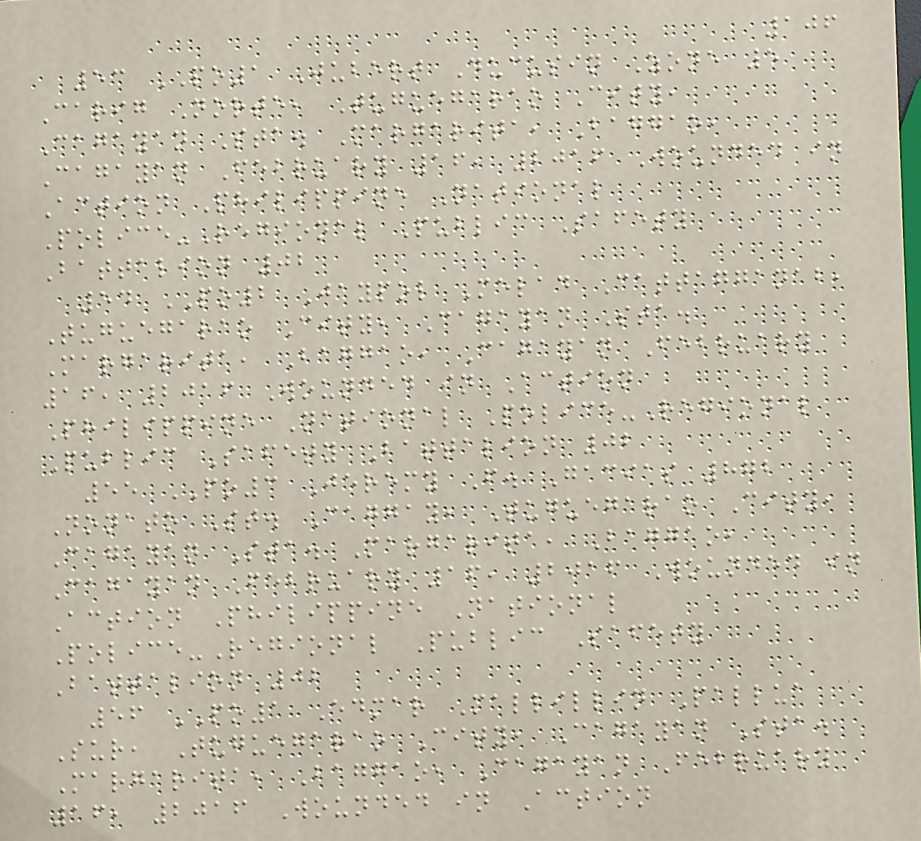106
53 PO1 Jubert Ducusin Zone 5
Carig Norte, Tuguegarao City,
Cagayan Sta. Margarita, Baggao,
Cagayan February 16, 2016 Wounded in
Action Philippine National
Police-Regional Public Safety
Battalion 02
54 PO2 Jaypol Melad Cattagganab,
Tuguegarao City, Cagayan Sta.
Margarita, Baggao, Cagayan February
16, 2016 Wounded in Action
Philippine National Police-Regional
Public Safety Battalion 02
55 PO3 Jeremy F. Gacias 872
Nonato St. Caggay, Tuguegarao City,
Cagayan Sta. Margarita, Baggao,
Cagayan February 16, 2016 Wounded in
Action Philippine National
Police-Regional Public Safety
Battalion 02
56 PO1 Edmar Mallillin Pallua
Sur, Tuguegarao City, Cagayan Sta.
Margarita, Baggao, Cagayan February
16, 2016 Wounded in Action
